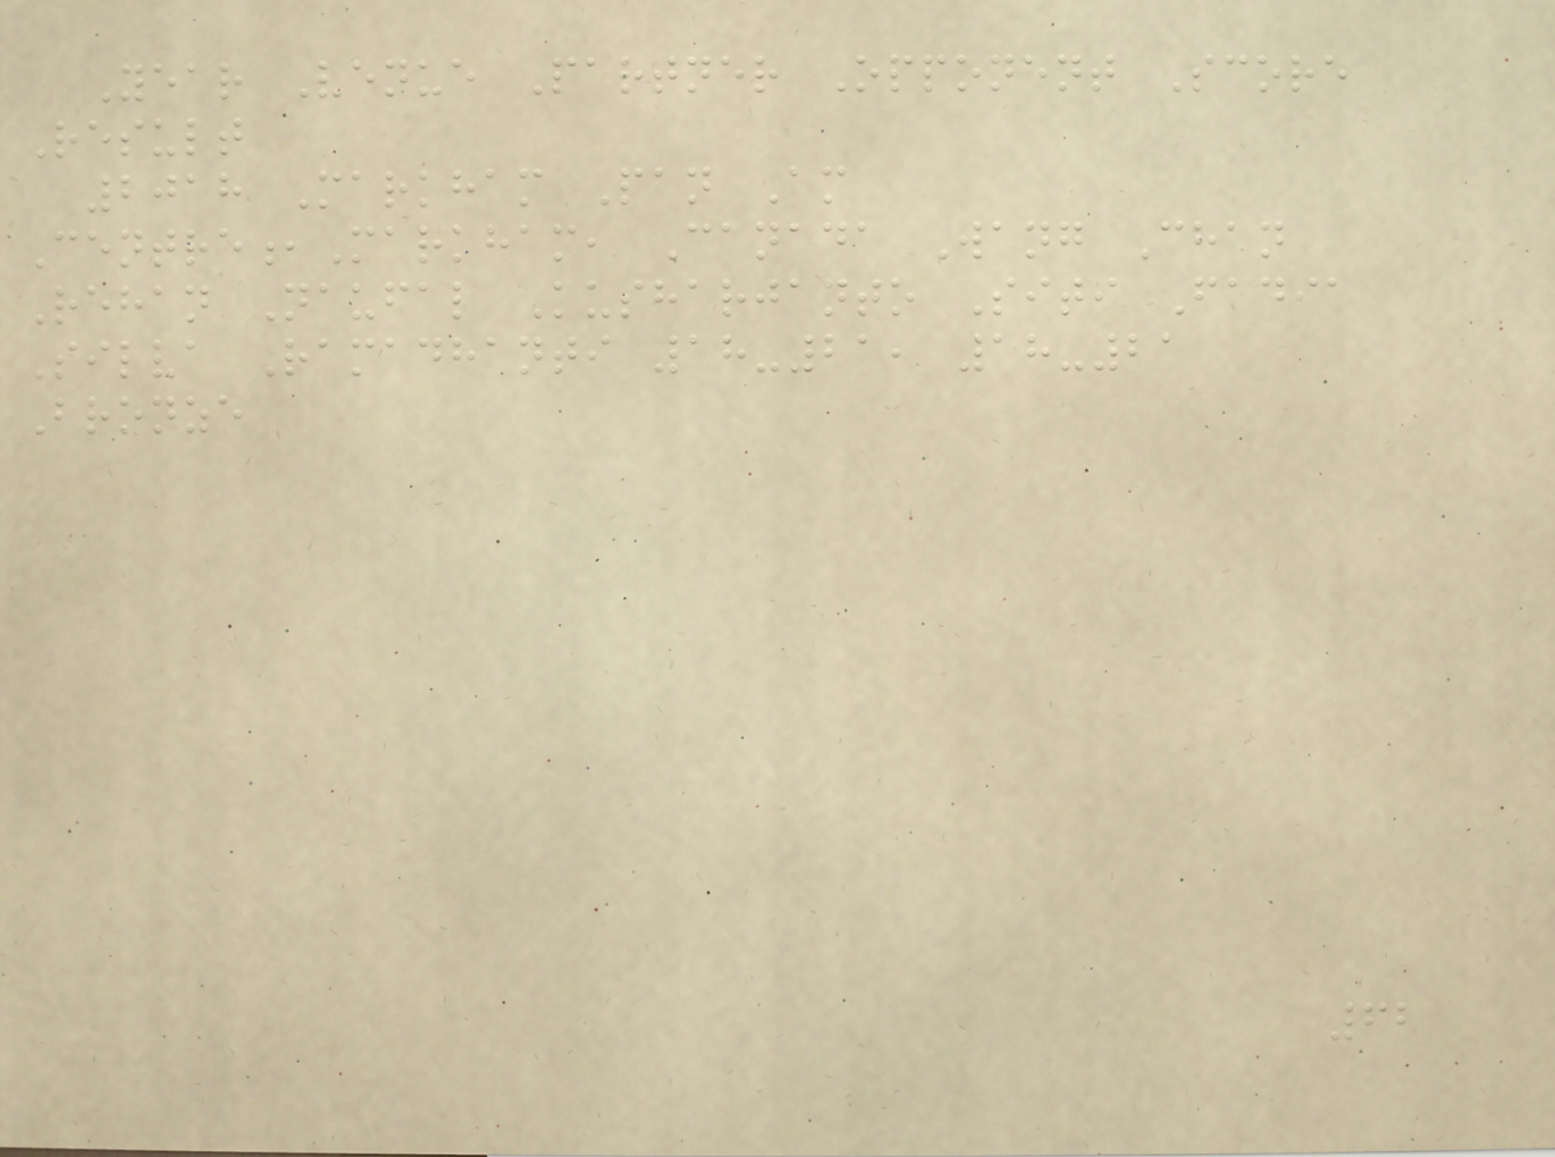Year Venue Partner Opponent Score
Result
2018 Markham Pan Am
Centre,Markham, Canada Wang Chan
Rehan Naufal Kusharjanto Siti Fadia
Silva Ramadhanti 18-21, 18-21
Bronze
62
